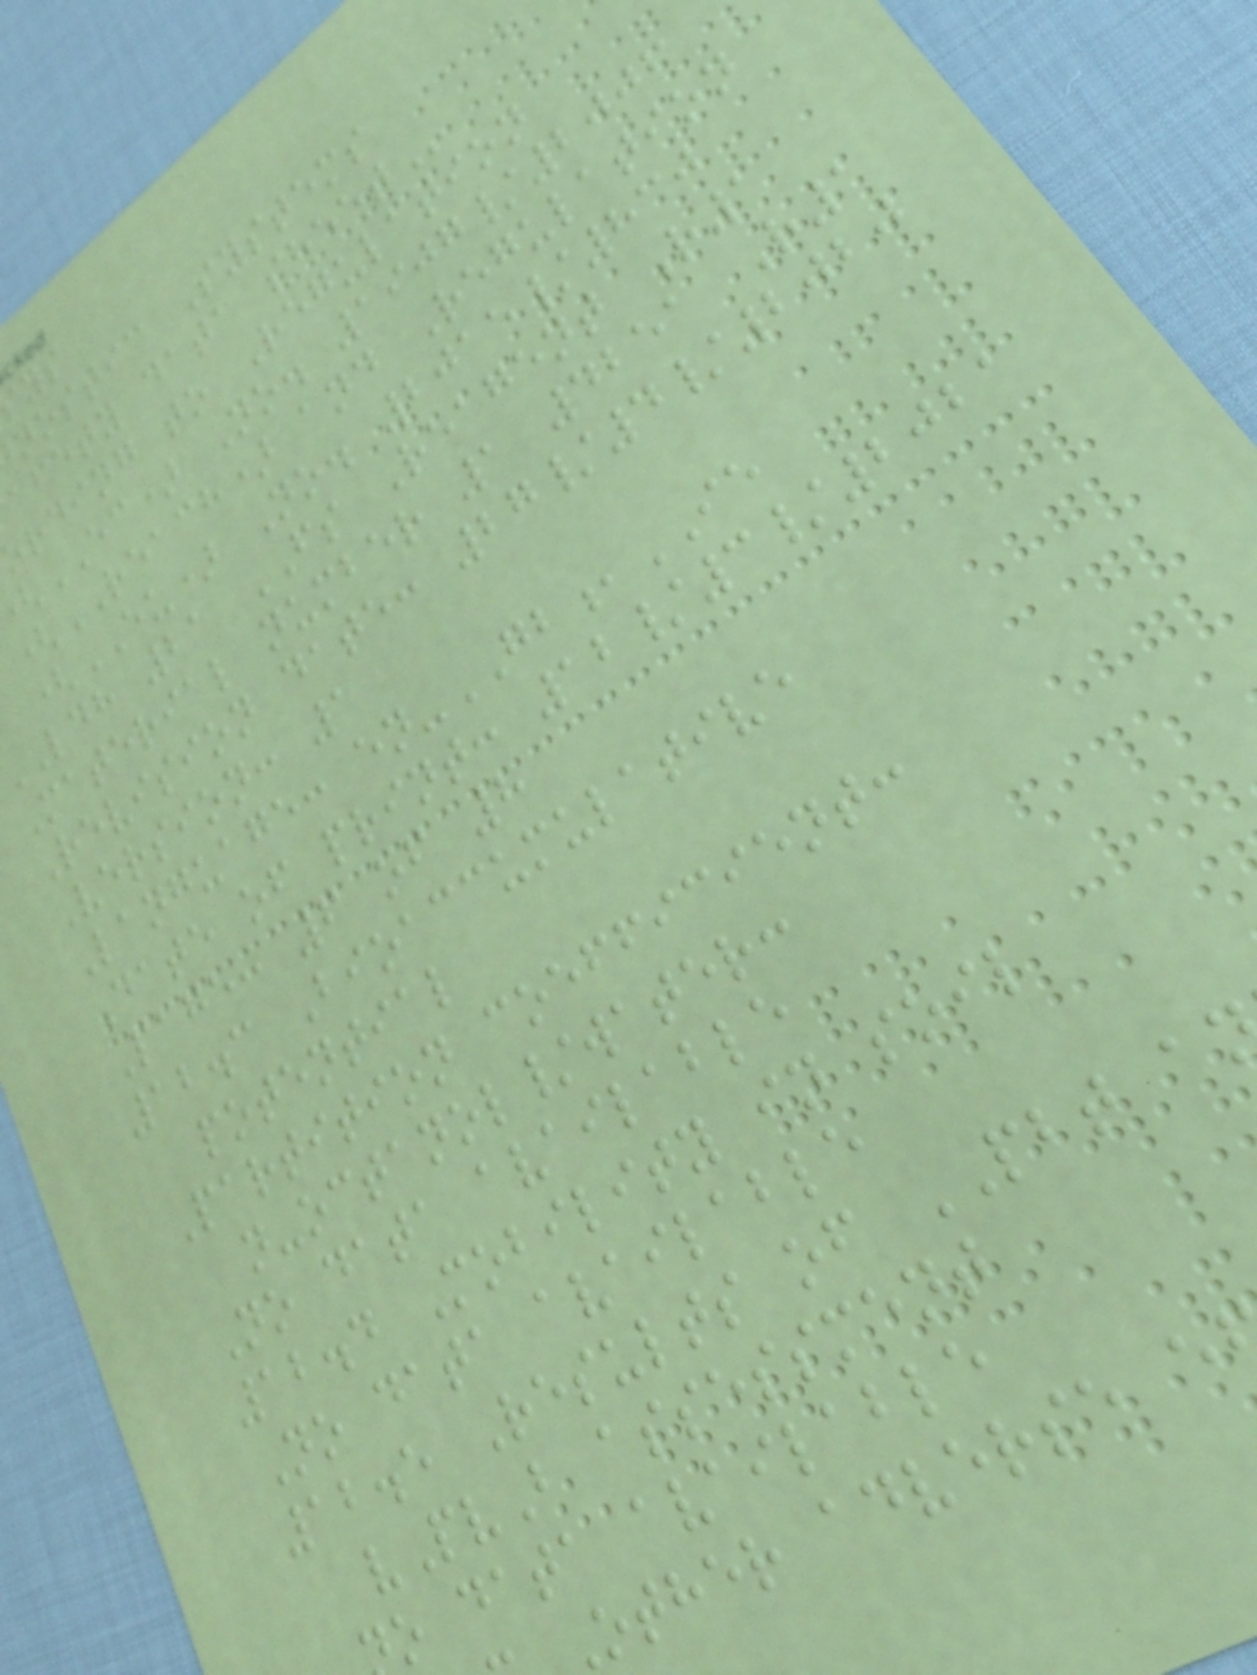nostic Systems
afety data
ording to Regulation
EC) No. 1907/2006
(REACH) and Regulation
(EU) No. 2015/830
ldh 21 FS Reagent R1
Material number 1 4251 R1
Revision date: 27/4/2020
Version: 1
Language: en-GB,IE
Date of print: 12/3/2021
Page: 6 of 8
12.3 Bioaccumulative
potential
Partition coefficient:
n-octanol/water:
No data available
12.4 Mobility in soil
No data available
12.5 Results of PBT a
vPvB assessment
o data available
other adverse e
